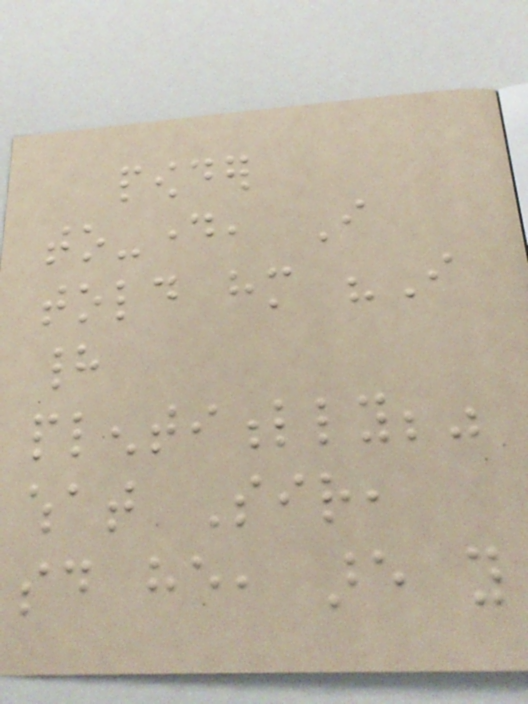powder
to-day, I
told him "I
had
plentifully;"
what Sir,
said he, are you
